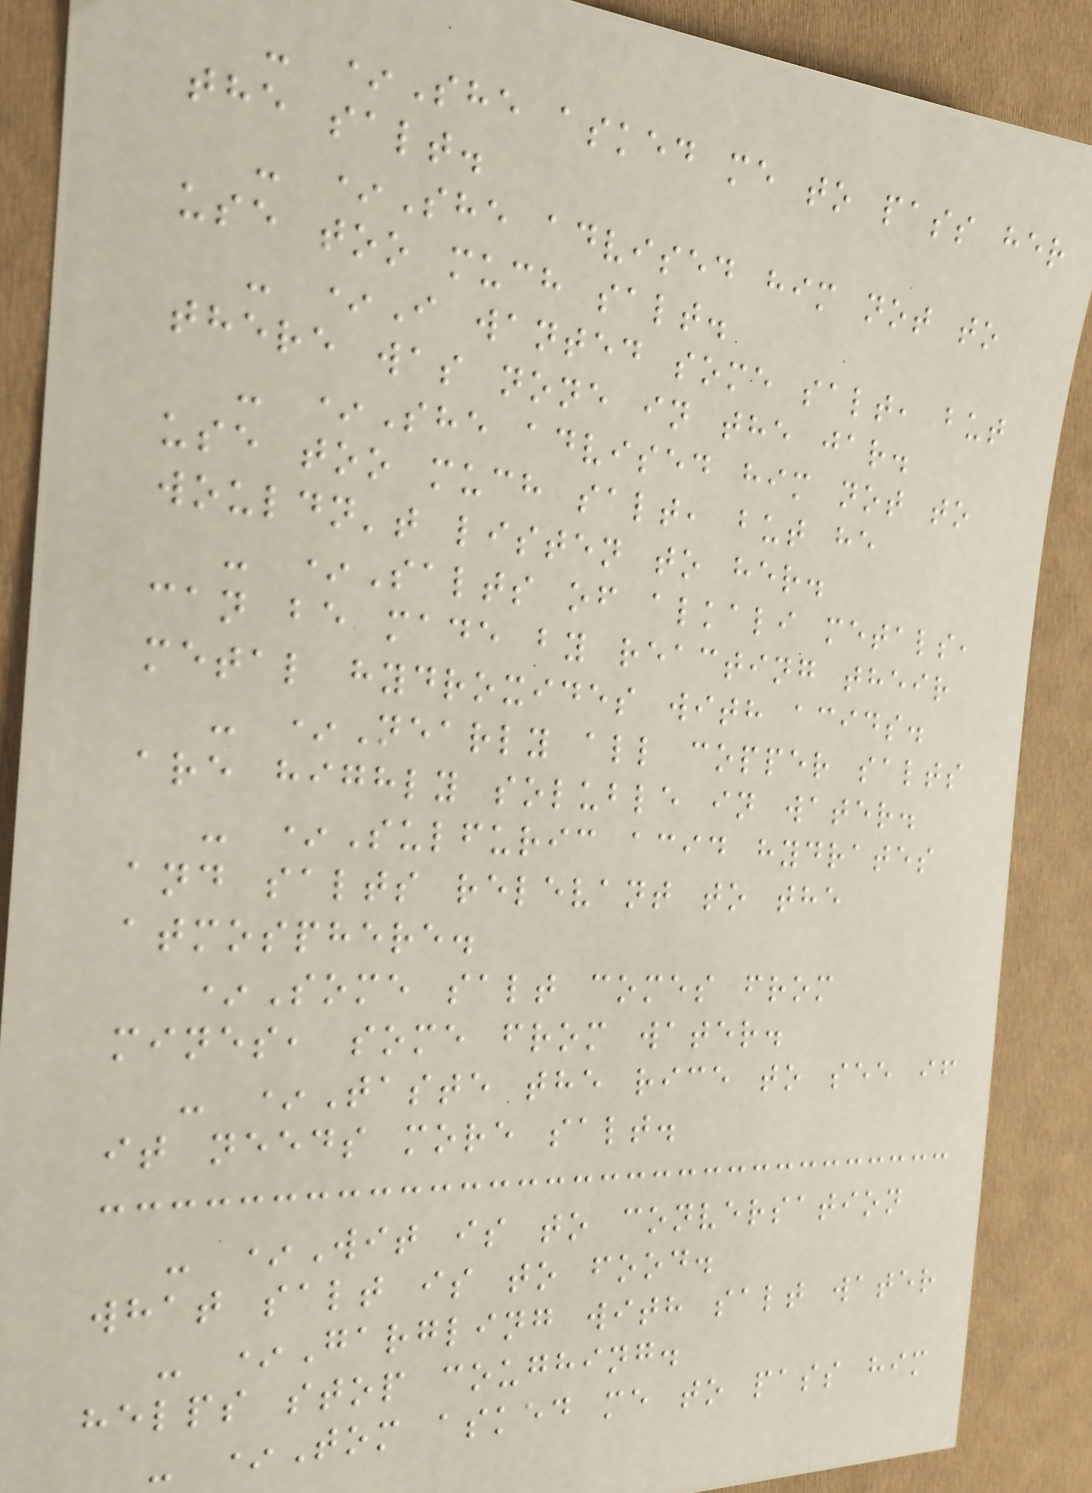- *She asked me to pass her
the salt.
- *She advised him not to
use too much salt.
- *I wanted some salt, but
there was none in the jar.
- *She advised him not to
use too much salt, but he
wouldn't listen to her.
- *Salts of alkali metals,
can be made by reacting their
metal hydroxides with acids.
- *Nearly all copper salts
are highly soluble in water.
- *Sulfuric acid hydrates
and salts relevant to the
atmosphere.
*Some salt comes from
mines, some from water.
- *Taste the rice to see if
it needs more salt.
- *Wit is to conversation
what salt is to food.
- *Gargling with salt water
helps stop coughing.
- *Tom asked me to pass him
